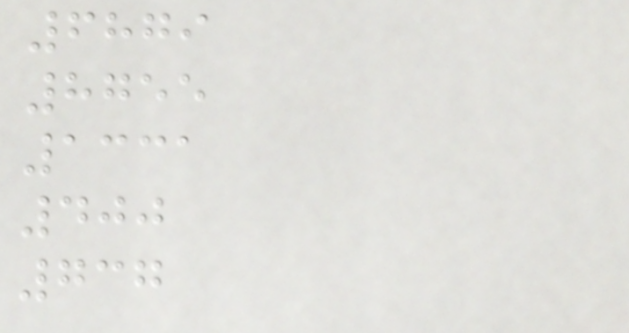6879
8755
1331
400
737
